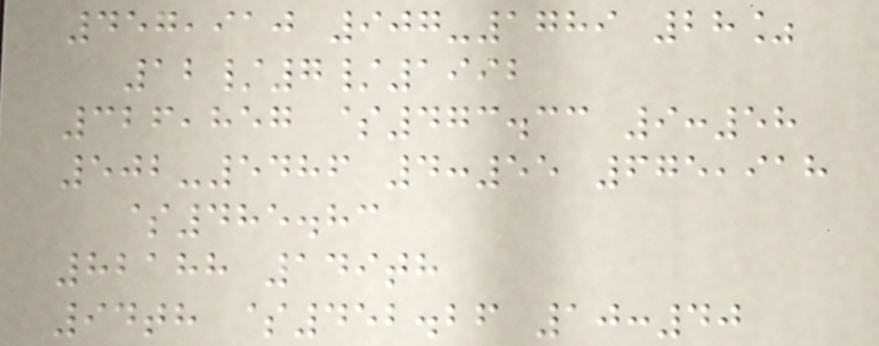457,910 907-1789 28%
12/7/1992
326,857 $473.33 9:58
502-5486 4:55 675,918
$485.83
82188 149th
94th $452.26 10:40
